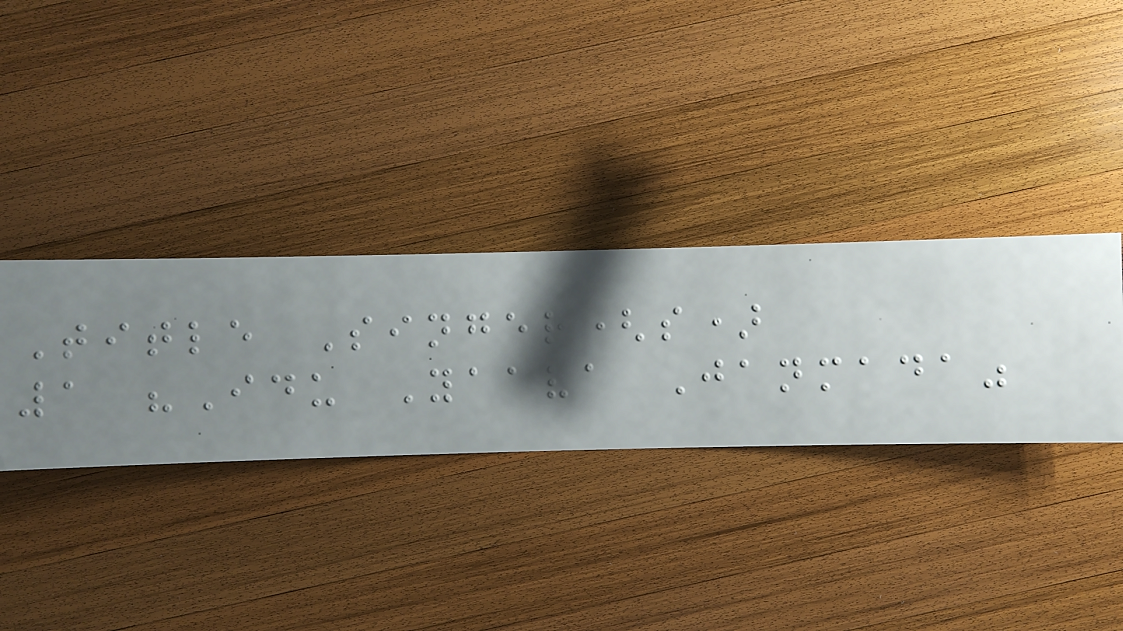Title Singer(s)
1 "Idu Yaava Janmada"
